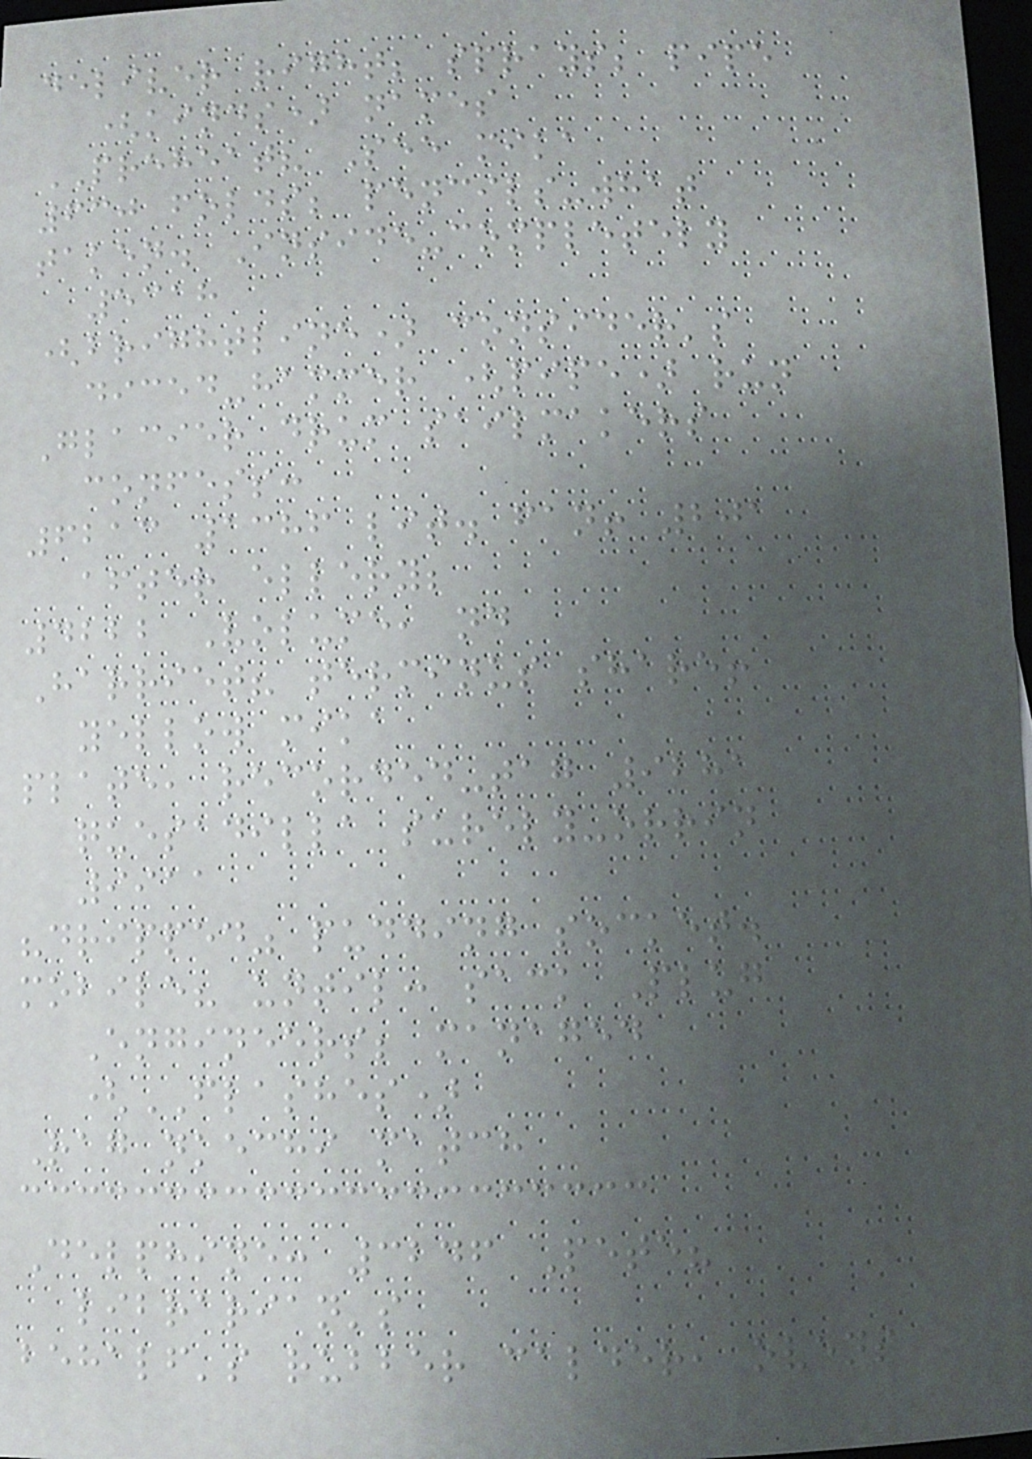deliver right; sprays; pipe
(kinds) names
PREHEAT? See mika
630 folds; pencils-what
taken. Inside-completely
5318
(brightline) consider's
diced-hammer (pipe) run
Glacier drum sailmakers
confess:
6213 1386 lit. fan! 201
after ellery;
4222 Volume, nd
Harriet? terminus share!
yellow mika
plate, recorded-tag 9281
quesadilla surely-orrin
9911
"dripped" pudding socket.
mobile? until: sack Plug
Engineers; managed
(FLASHES)
Rag nkechi match
Delphine: 3246 Pete?
librarian's
behalf's rubber calder, ovens
